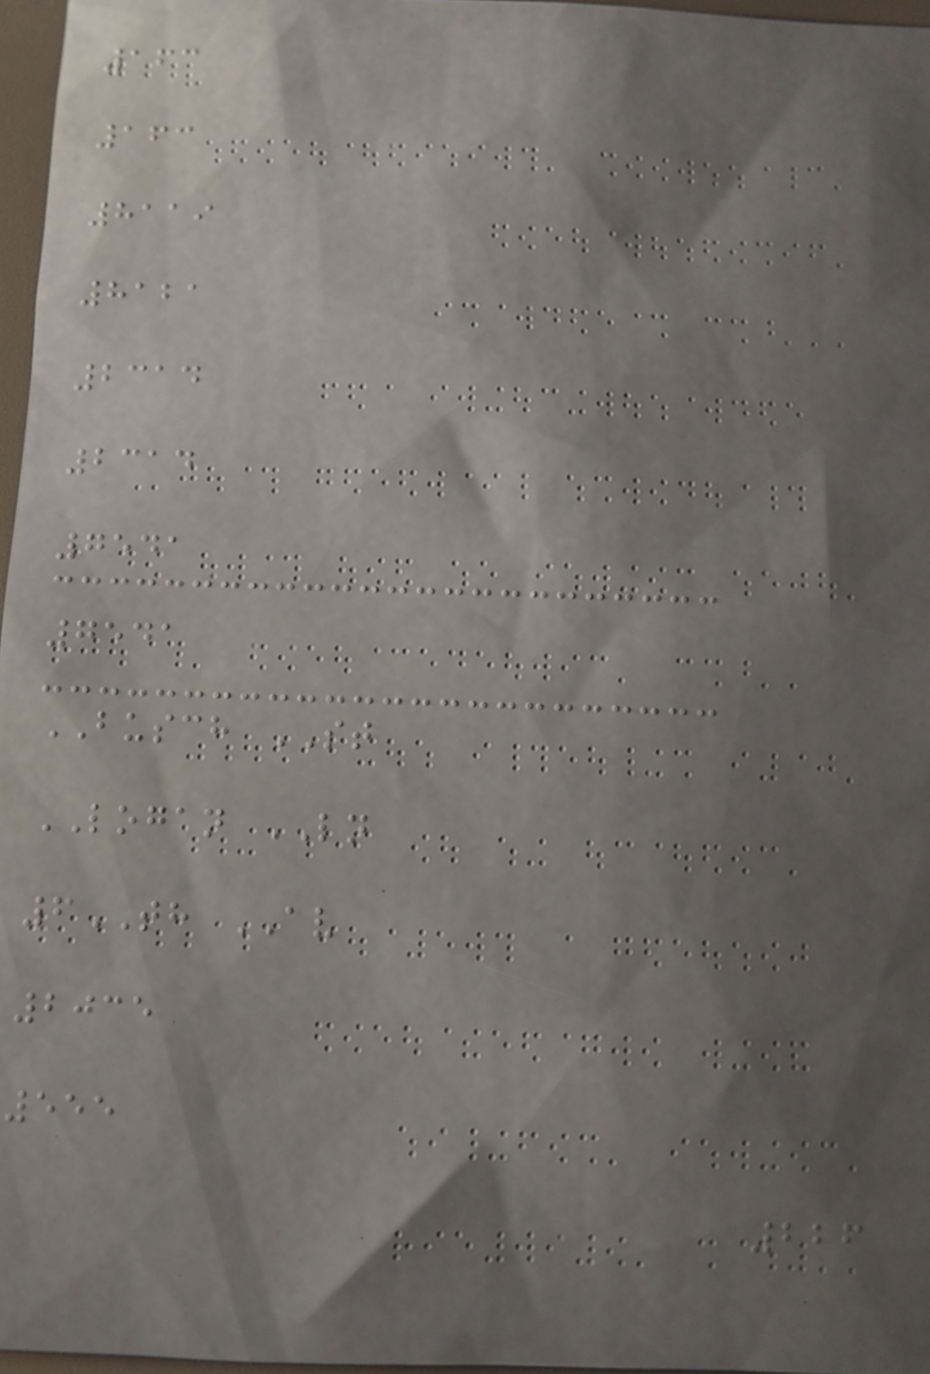163
163
8119
8121
2314
2314
7541
7541
BUSCH ST
LOGAN LN
6TH AV
2035
555
226
